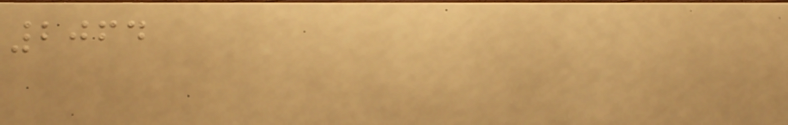2064
